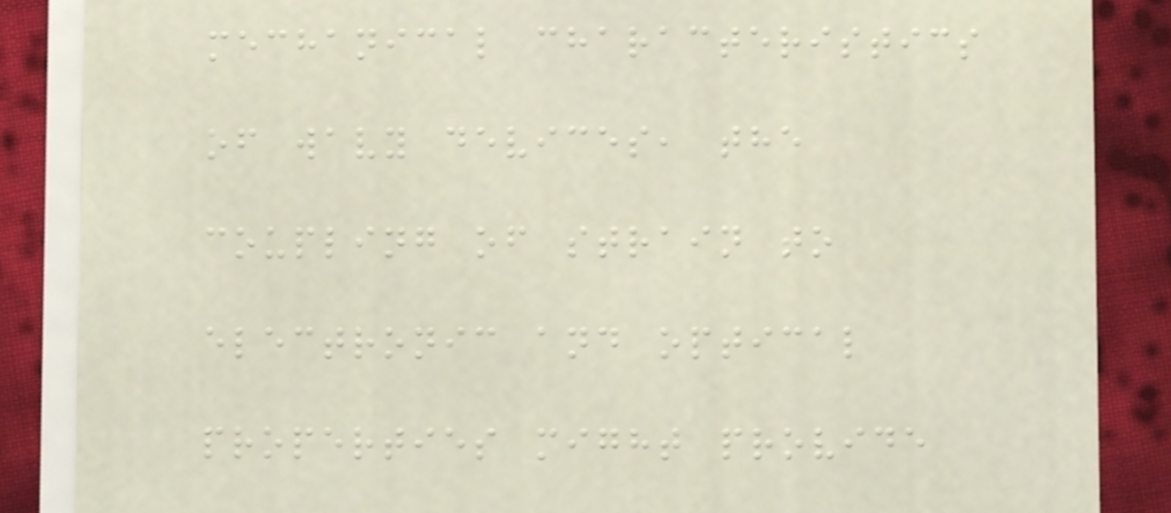mechanical characteristics
of wavy devices, the
coupling of strain to
electronic and optical
properties might provide
